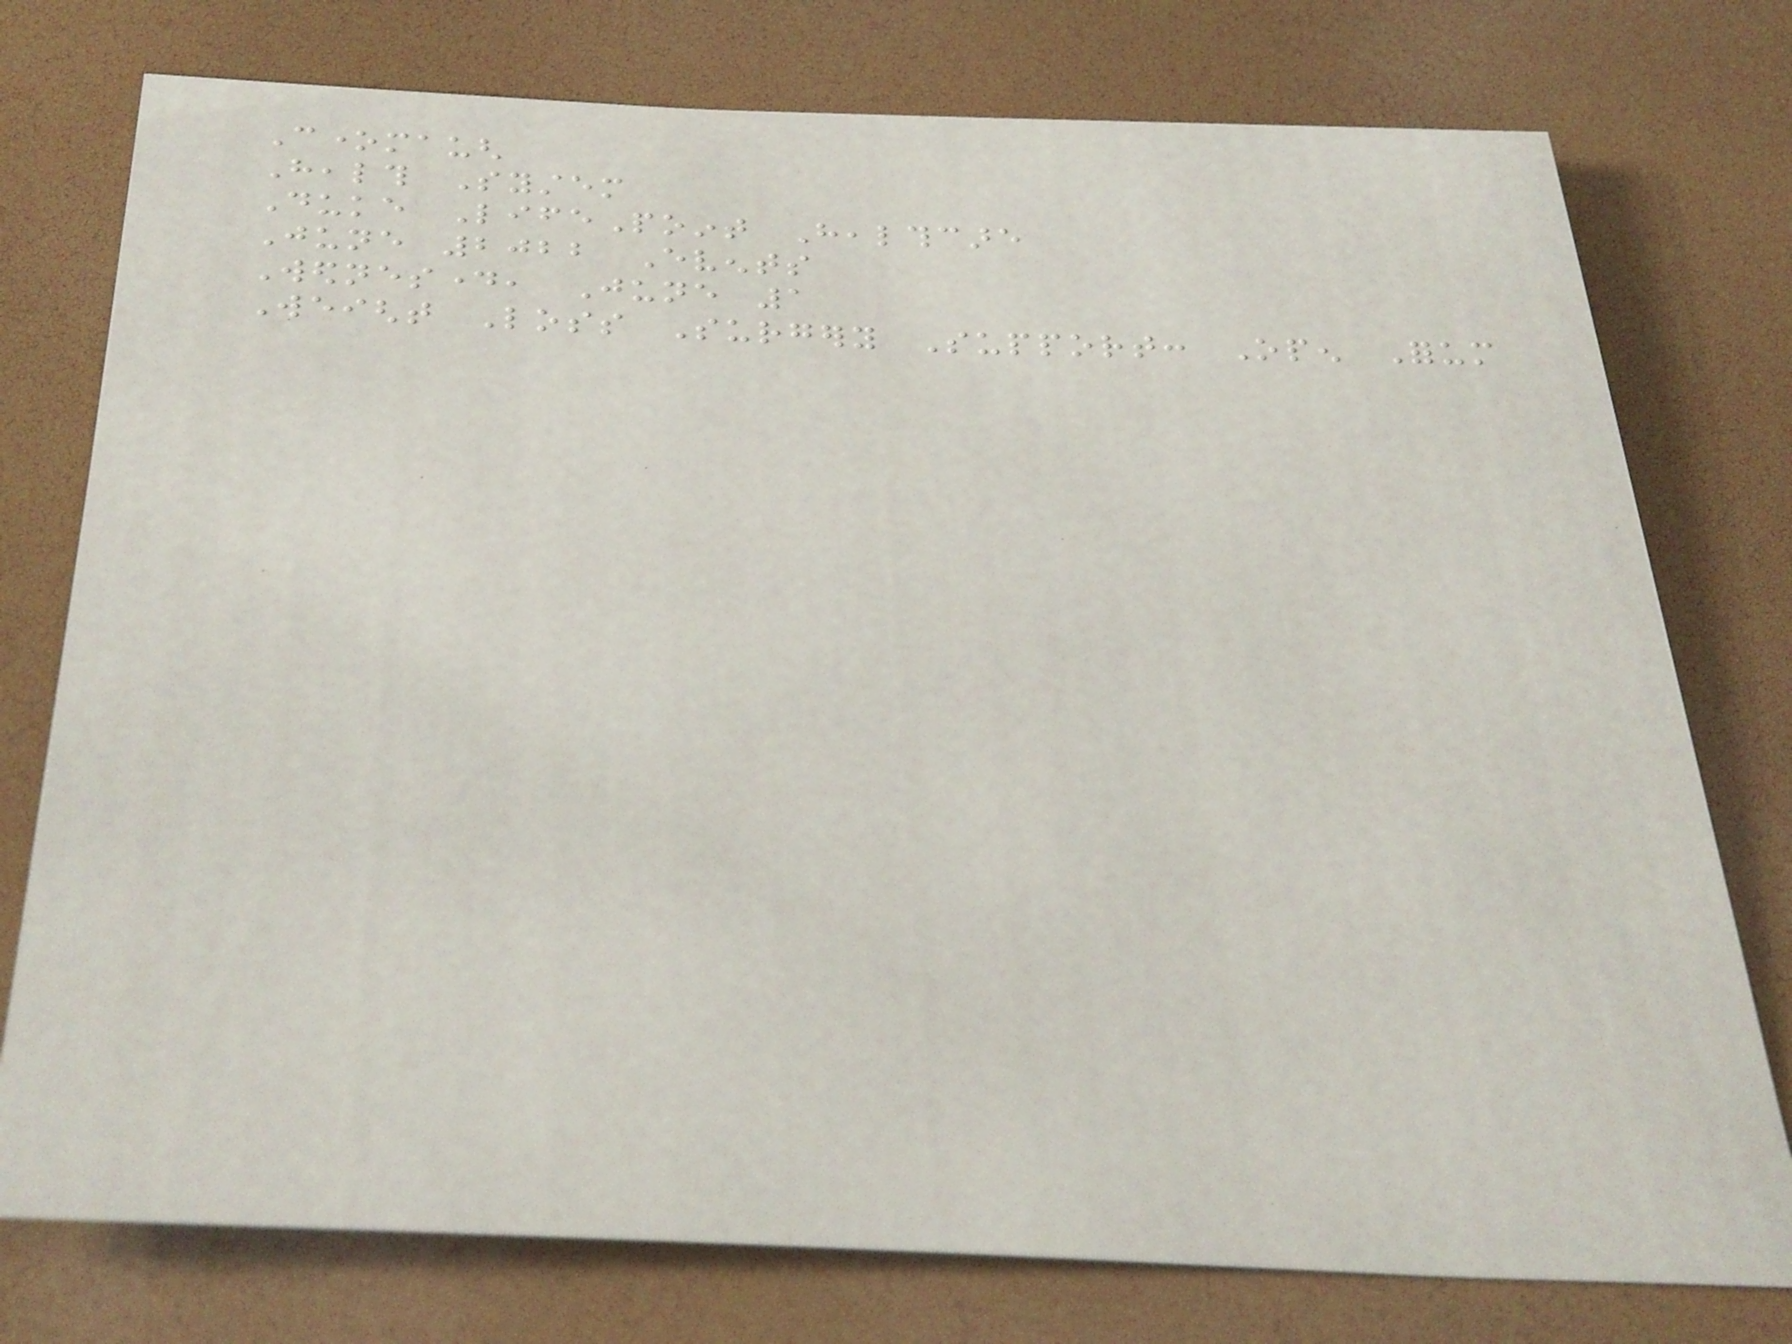Conemaugh
Health System
Duke LifePoint Healthcare
June 2022 Events
Wednesday, June 1
Weight Loss Surgery Support: Open Forum
